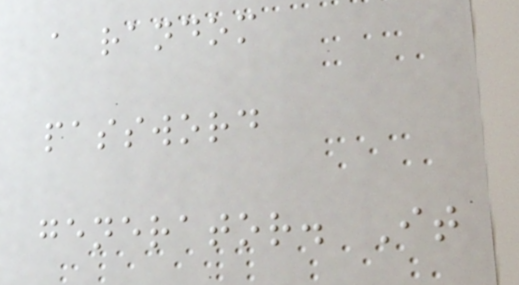a random
password
generator. It
